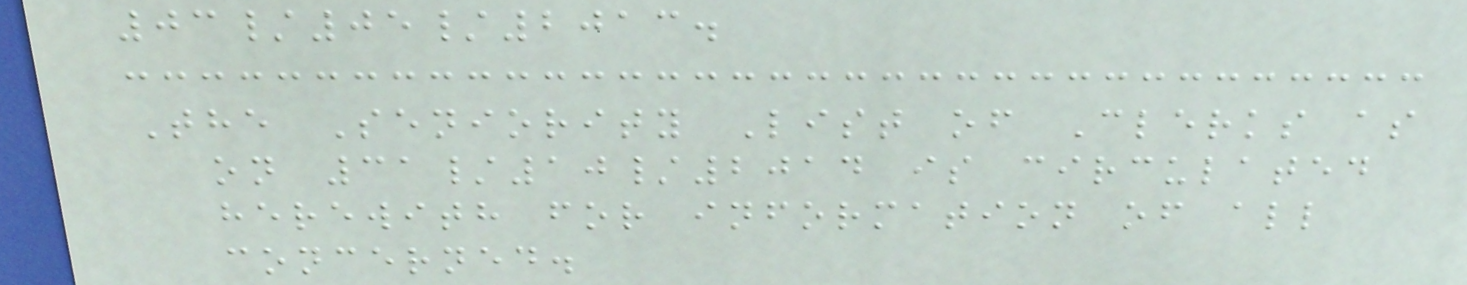03/05/2013.
The Seniority List of Clerks as
on 31/10/2014 is circulated
herewith for information of all
concerned.
